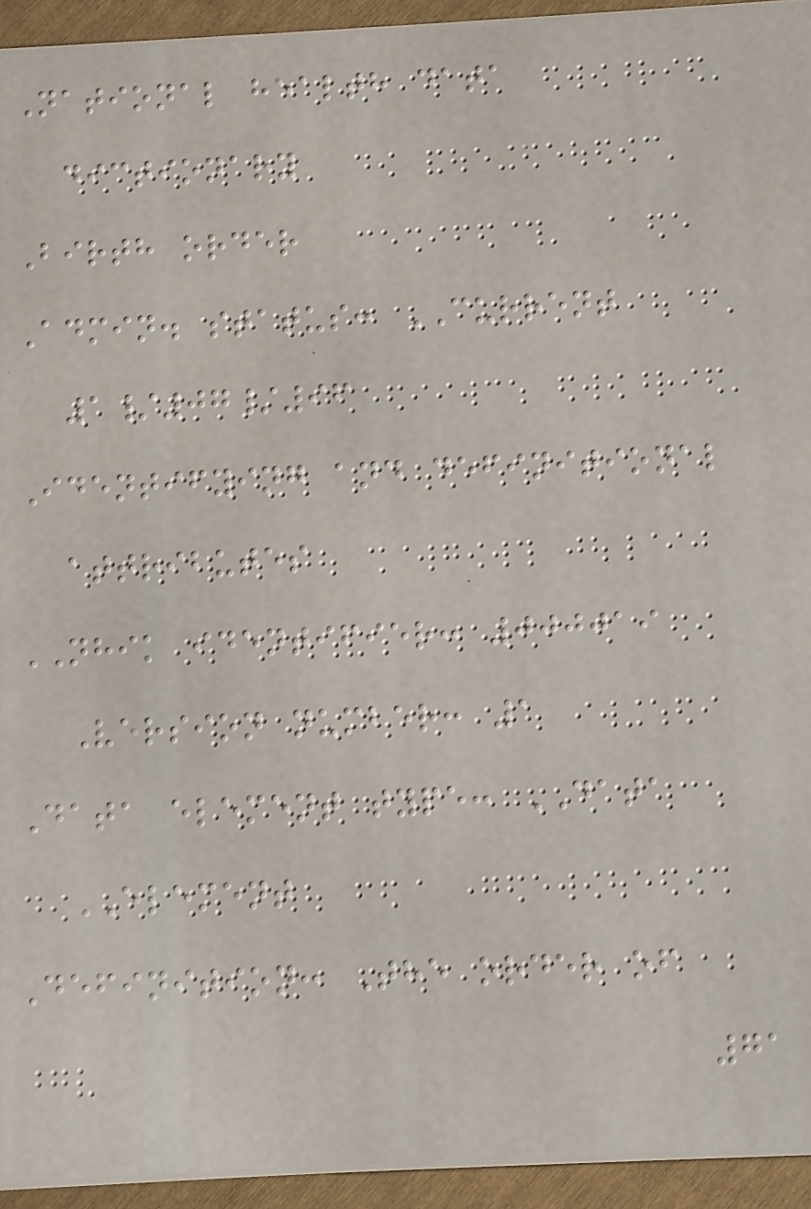National health data
dictionary
Birth order
Admin. status: CURRENT
1/07/96
Identifying and definitional
attributes
NHIK identifier: 000019
Version number: 1
Data element type: DATA
ELEMENT
Definition: The order of
71
